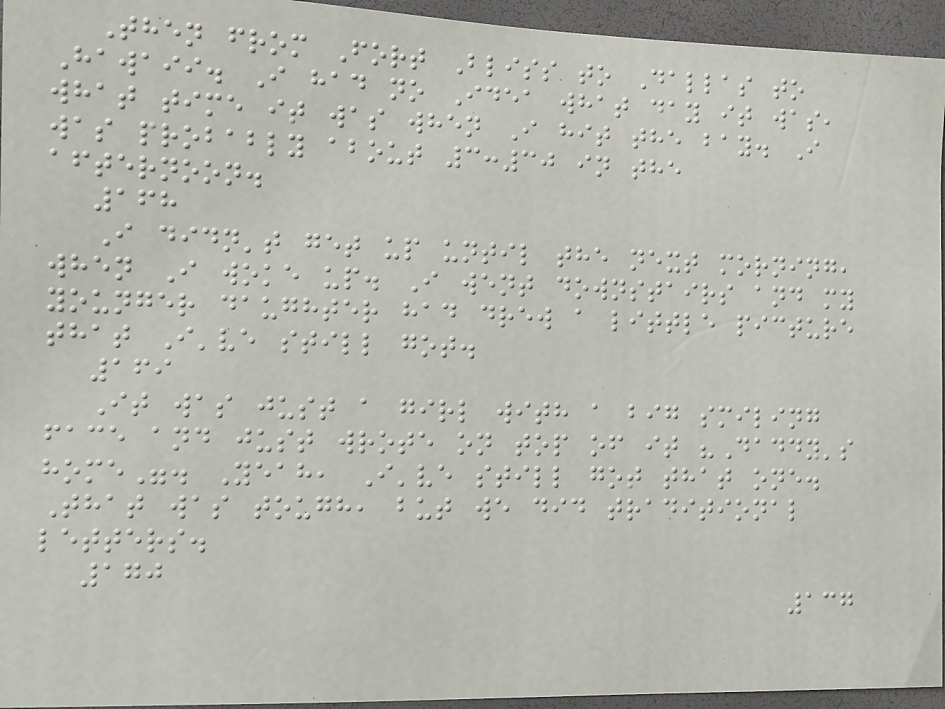Then from Fort Bliss to Dallas to
Hawaii. I had no Idea what day it was,
what time it was when I hit the bay. I
was probably about 3:30 in the
afternoon.
168
I didn't get up until the next morning,
when I woke up. I went downstairs and my
younger daughter had drew a little picture
that I've still got.
169
It was just a girl with a big smiling
face and just wrote on top of it "Daddy's
home". Yeah, I've still got that one.
That was tough, but we did traditional
letters.
170
137
